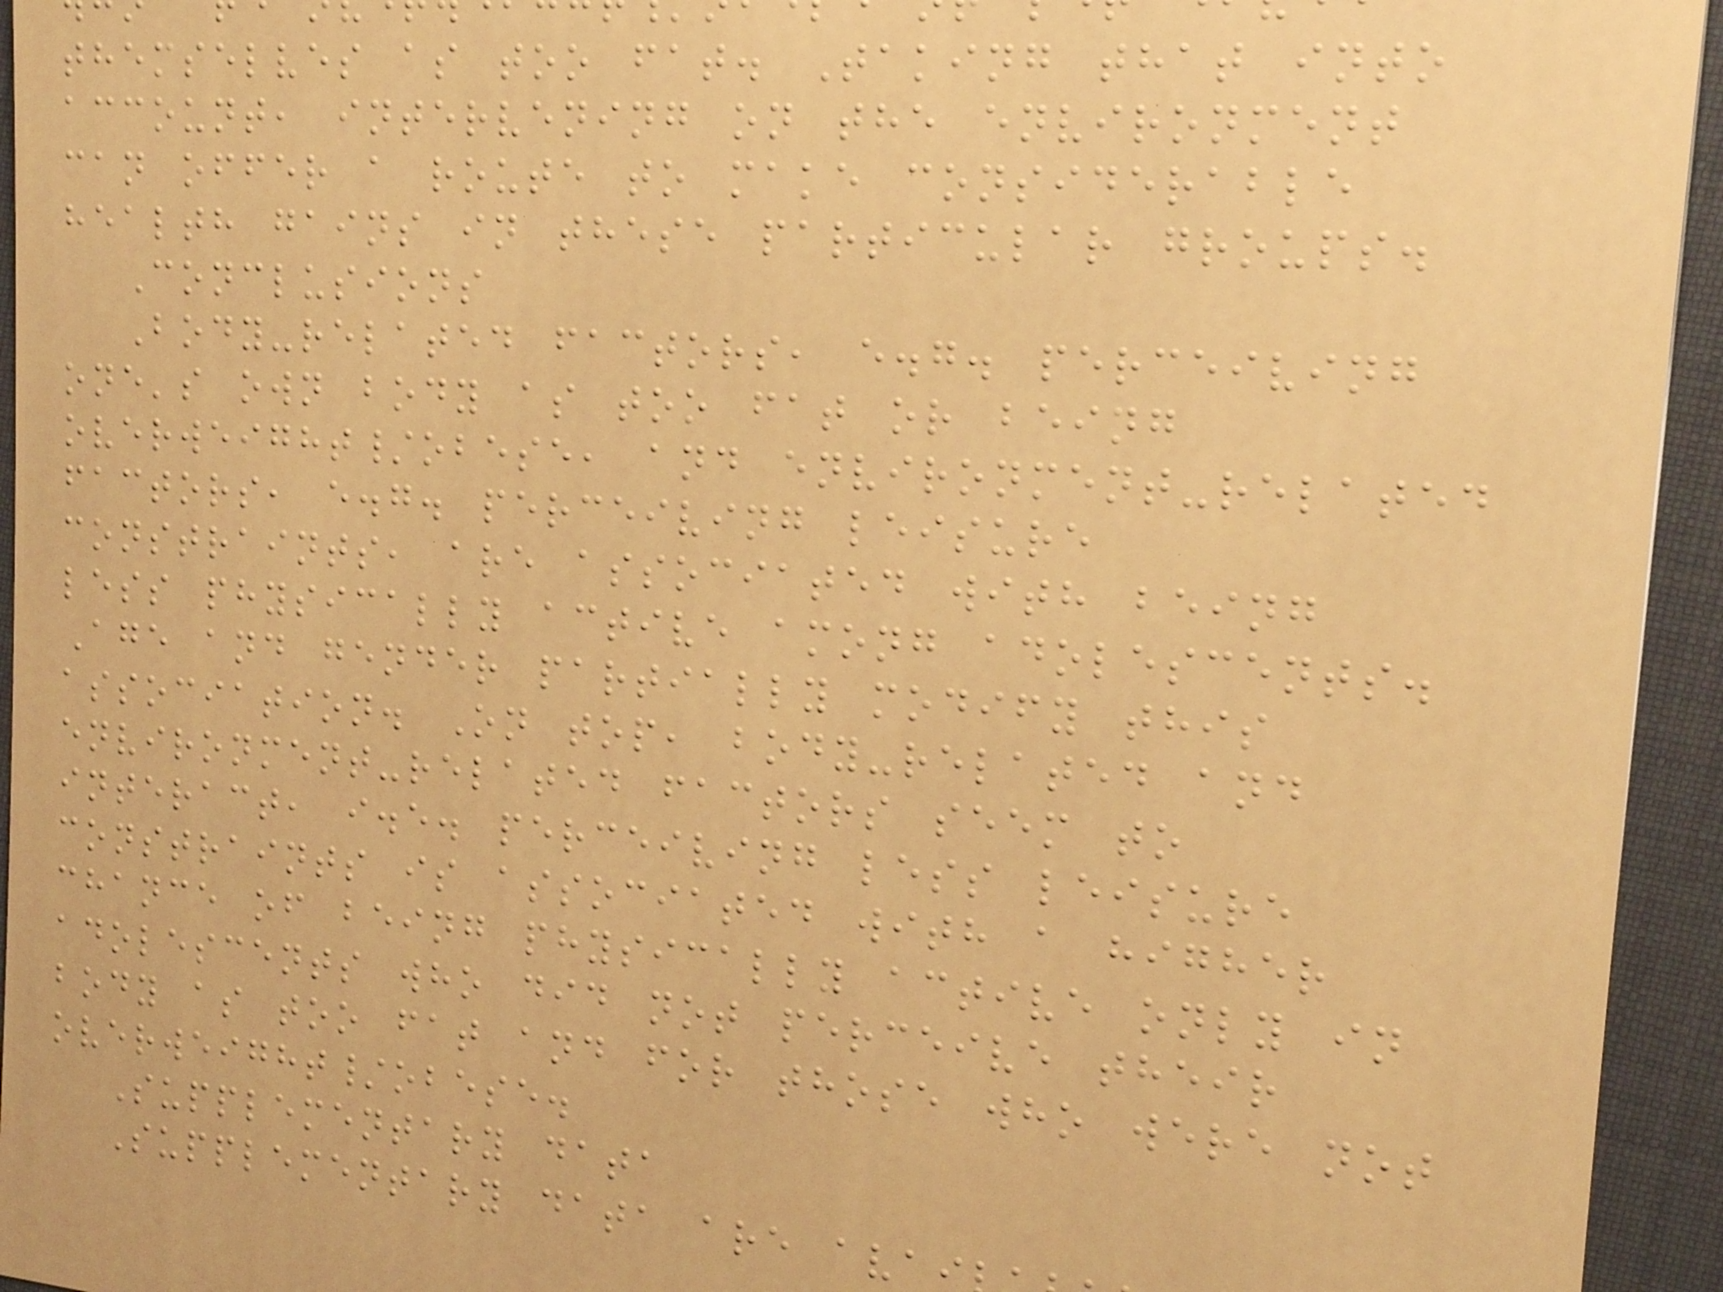themselves as too fat. Taking that into
account, intervening on the environment
can offer a route to make considerable
health gains in these particular groups.
Conclusions
Body-related factors, e.g. perceiving
one's own body as too fat or being
overweight/obese, and environment-related
factors, e.g. perceiving leisure
constraints, are associated with being
less physically active among adolescents.
Age and gender partially modify this
association. On top, body-related and
environment-related factors seem to
interact, i.e. perceiving less leisure
constraints is associated with a higher
chance of being physically active only in
adolescents who did not perceive their
body as too fat and for those who were not
overweight/obese.
Supplementary data
Supplementary data are ava
